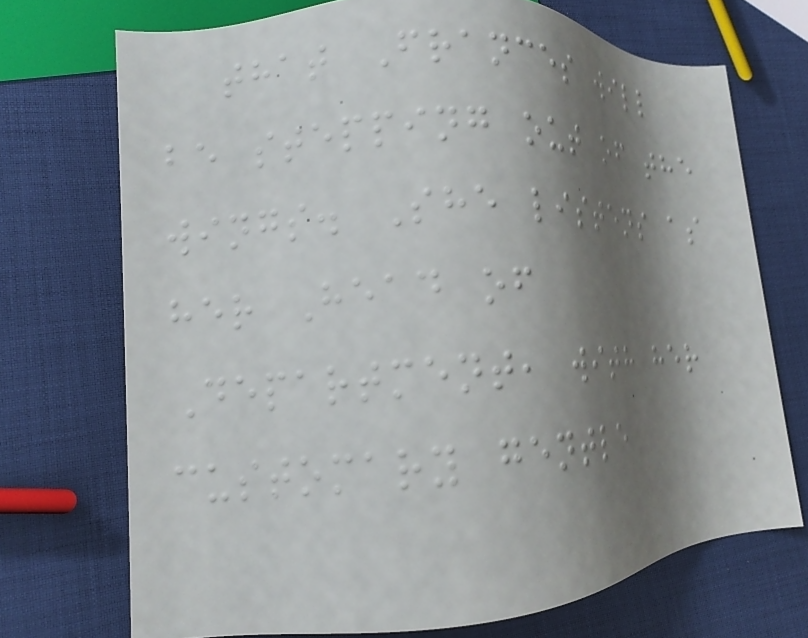that Frances will
be stepping out of the
wings. She listens as
her Head of
Department, with her
customary gentle
